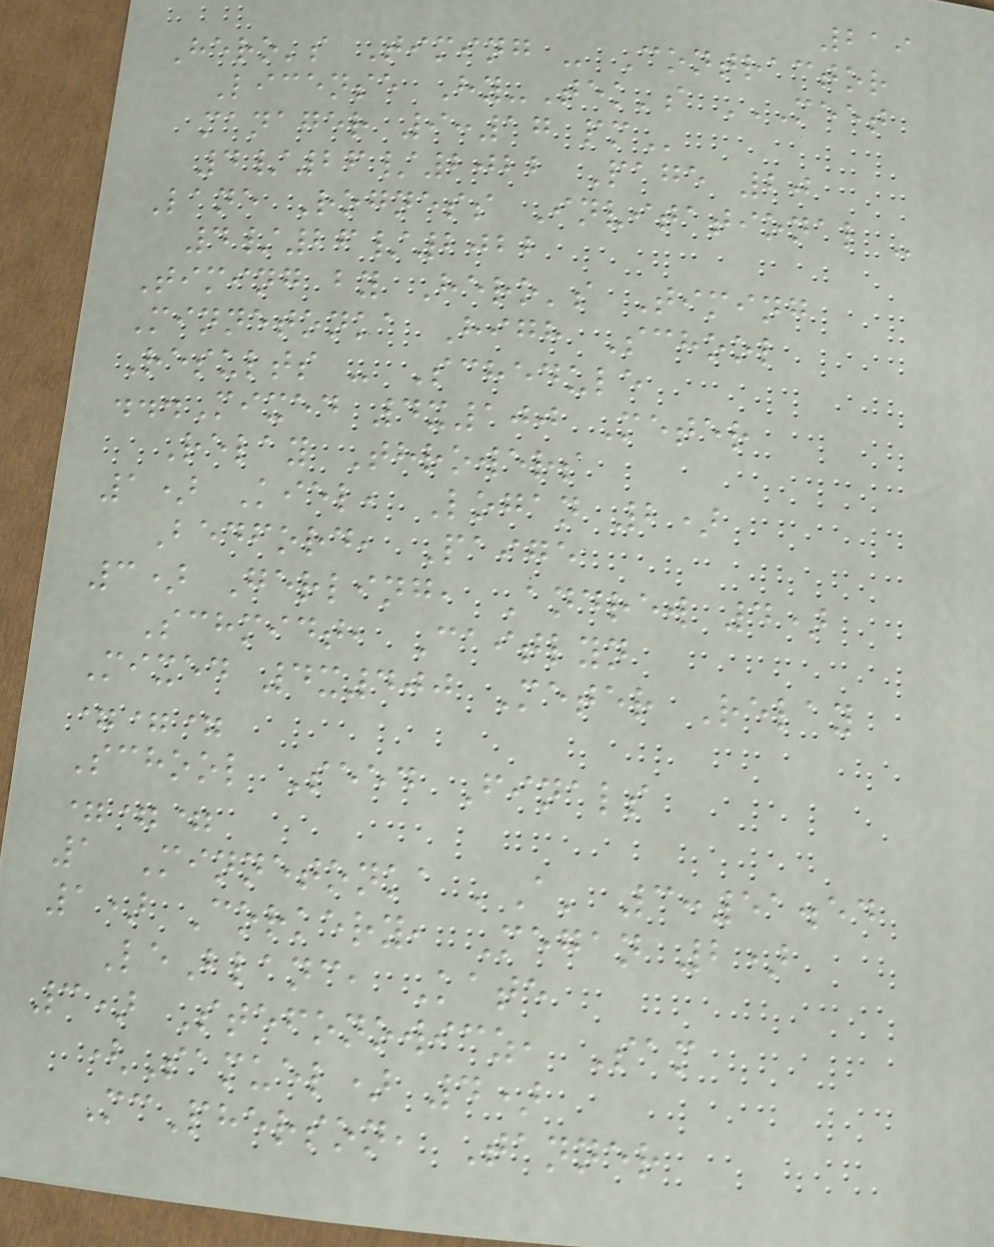219
Hero's Timing - Contractor
License Hy-Tek's MEET
MANAGER 9:17 PM
4/26/2022 Page 20
Lane Rogness Invitational -
4/26/2022
Timing by Hero's Timing
Minnetonka High School
Results - Schedule
...Mixed 4x100 Meter
Relay Throwers
1) Kiel, Logan 2)
Bedford, Paige
3) Gerling, Andrew 4)
Schmidt, Caitlyn
Mixed 4x400 Meter Relay
===
School Seed Finals
===
1 Minnetonka 'A' 3:51.54
1) Corkery, Megan 2)
LeBlanc, Kate
3) Stefonowicz, Sam
(Samuel) 4)
McPherson, Tanner
